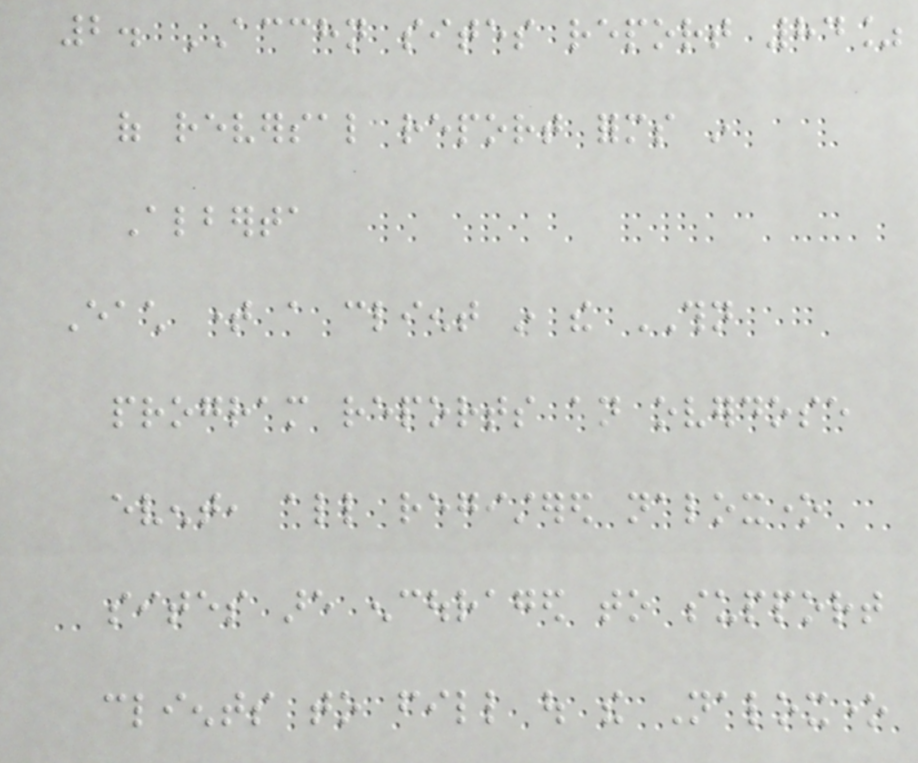2. ACCHN sites report 84%
of reversal report forms in
Alberta
Each time a client in the THN
program reports an overdose
event, all registered naloxone
sites are encouraged to support
clients to fill out the Naloxone
